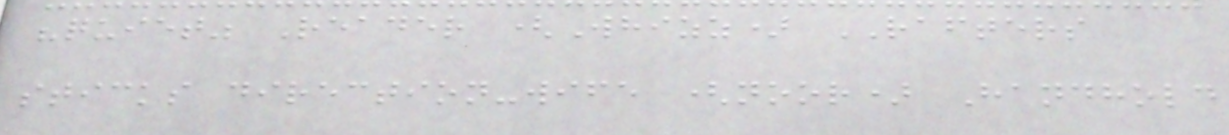"quiet" Reader (Whizz) RAFTERS
sticks direction-wife (noor) Handhold
